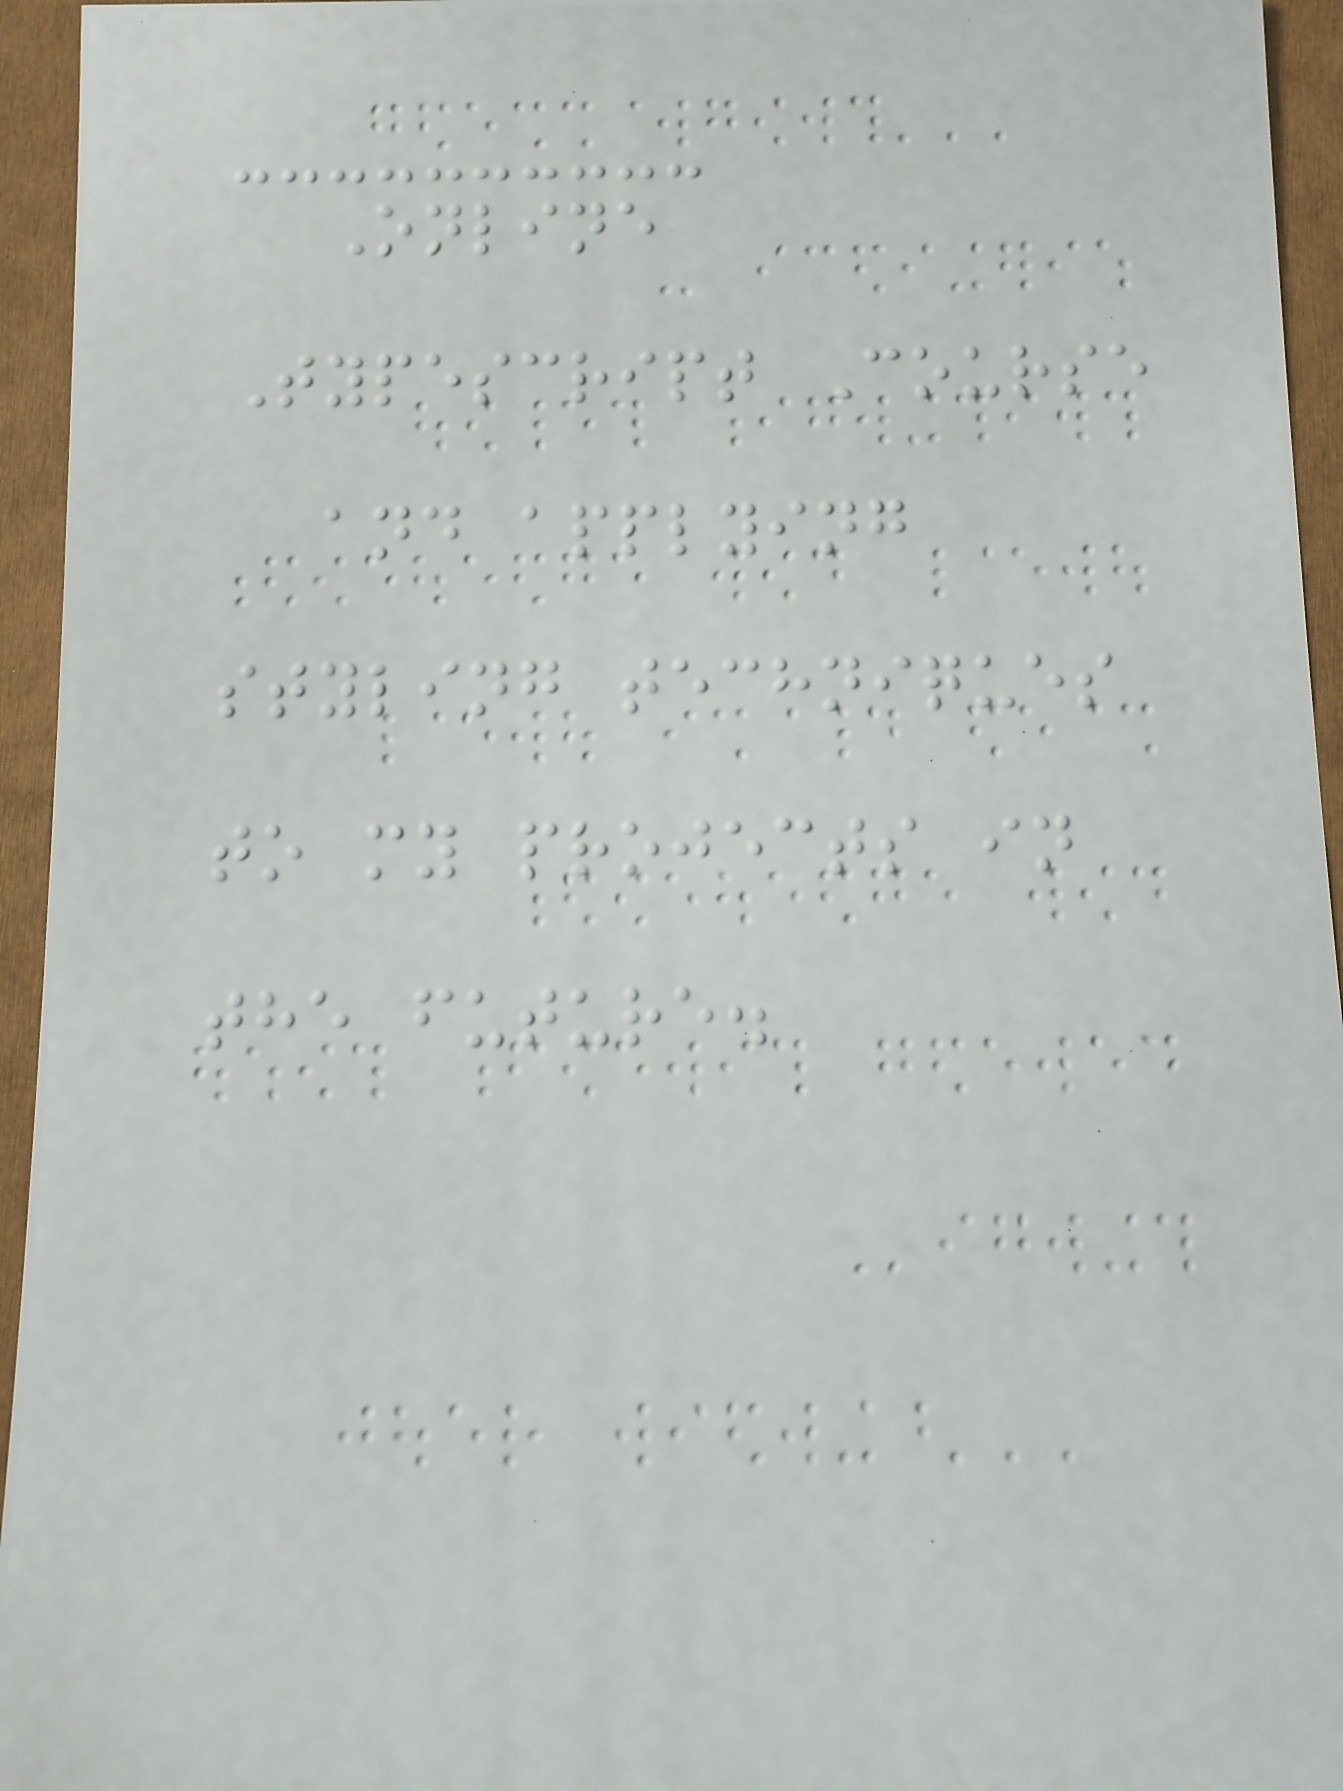Online
Typescript Course
and applying
styling techniques
to my projects in
the future.
